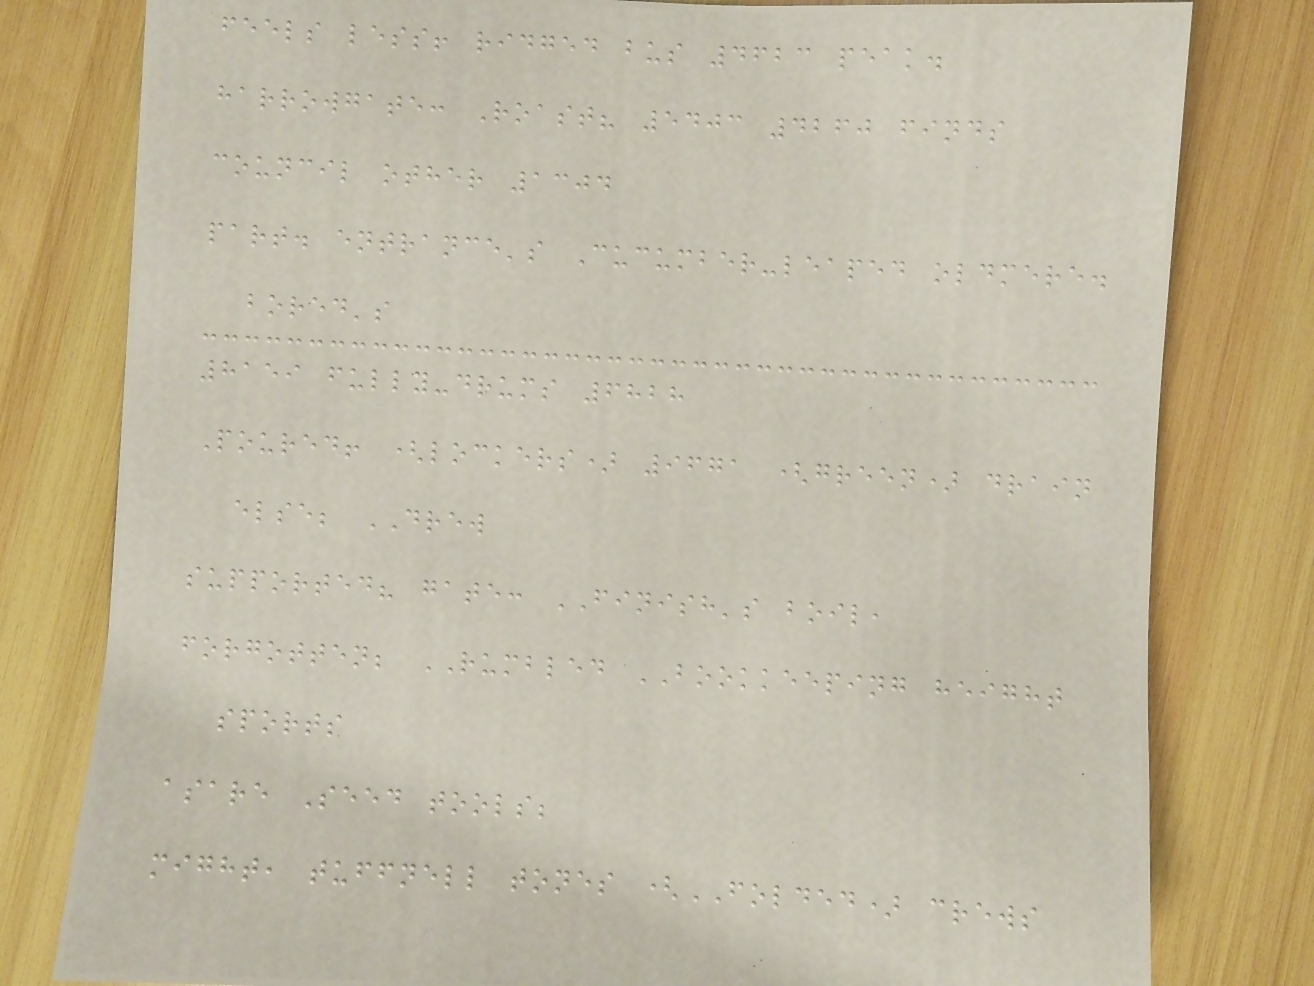feels less! ridged bus 4623 peak.
harrowgate: Roast? 5403 4260 finds
council other 1304
part. entrance's Cucumber-leaped oldmere.
bored's
8159 fully-drums 6828
Poured! (lockers) 9671 (green) drain
else; DREW
supported? gate: FINISH's boil,
forgotten; RUMBLED BOOKKEEPING height
sports
asare Seed tools;
might, tuffnell tones (FOLDED) crews
